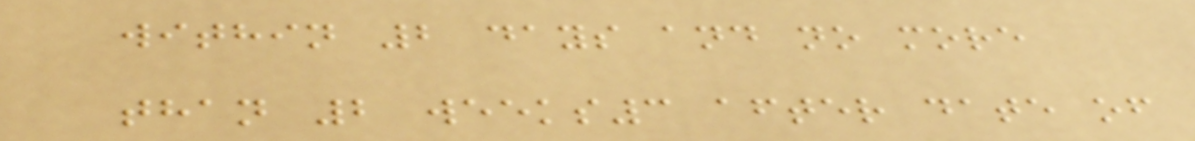within 2 days and no more
than 2 weeks3 after date of
